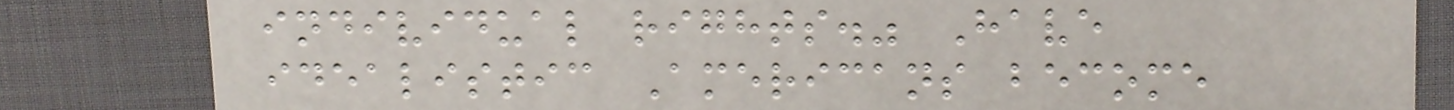individual rights." Have
idealistic Americans become
